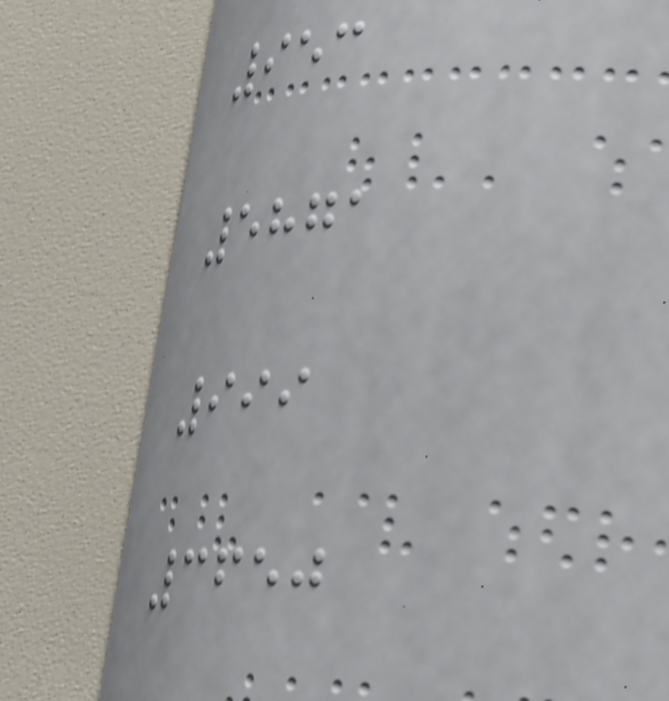953
5871
999
3650
